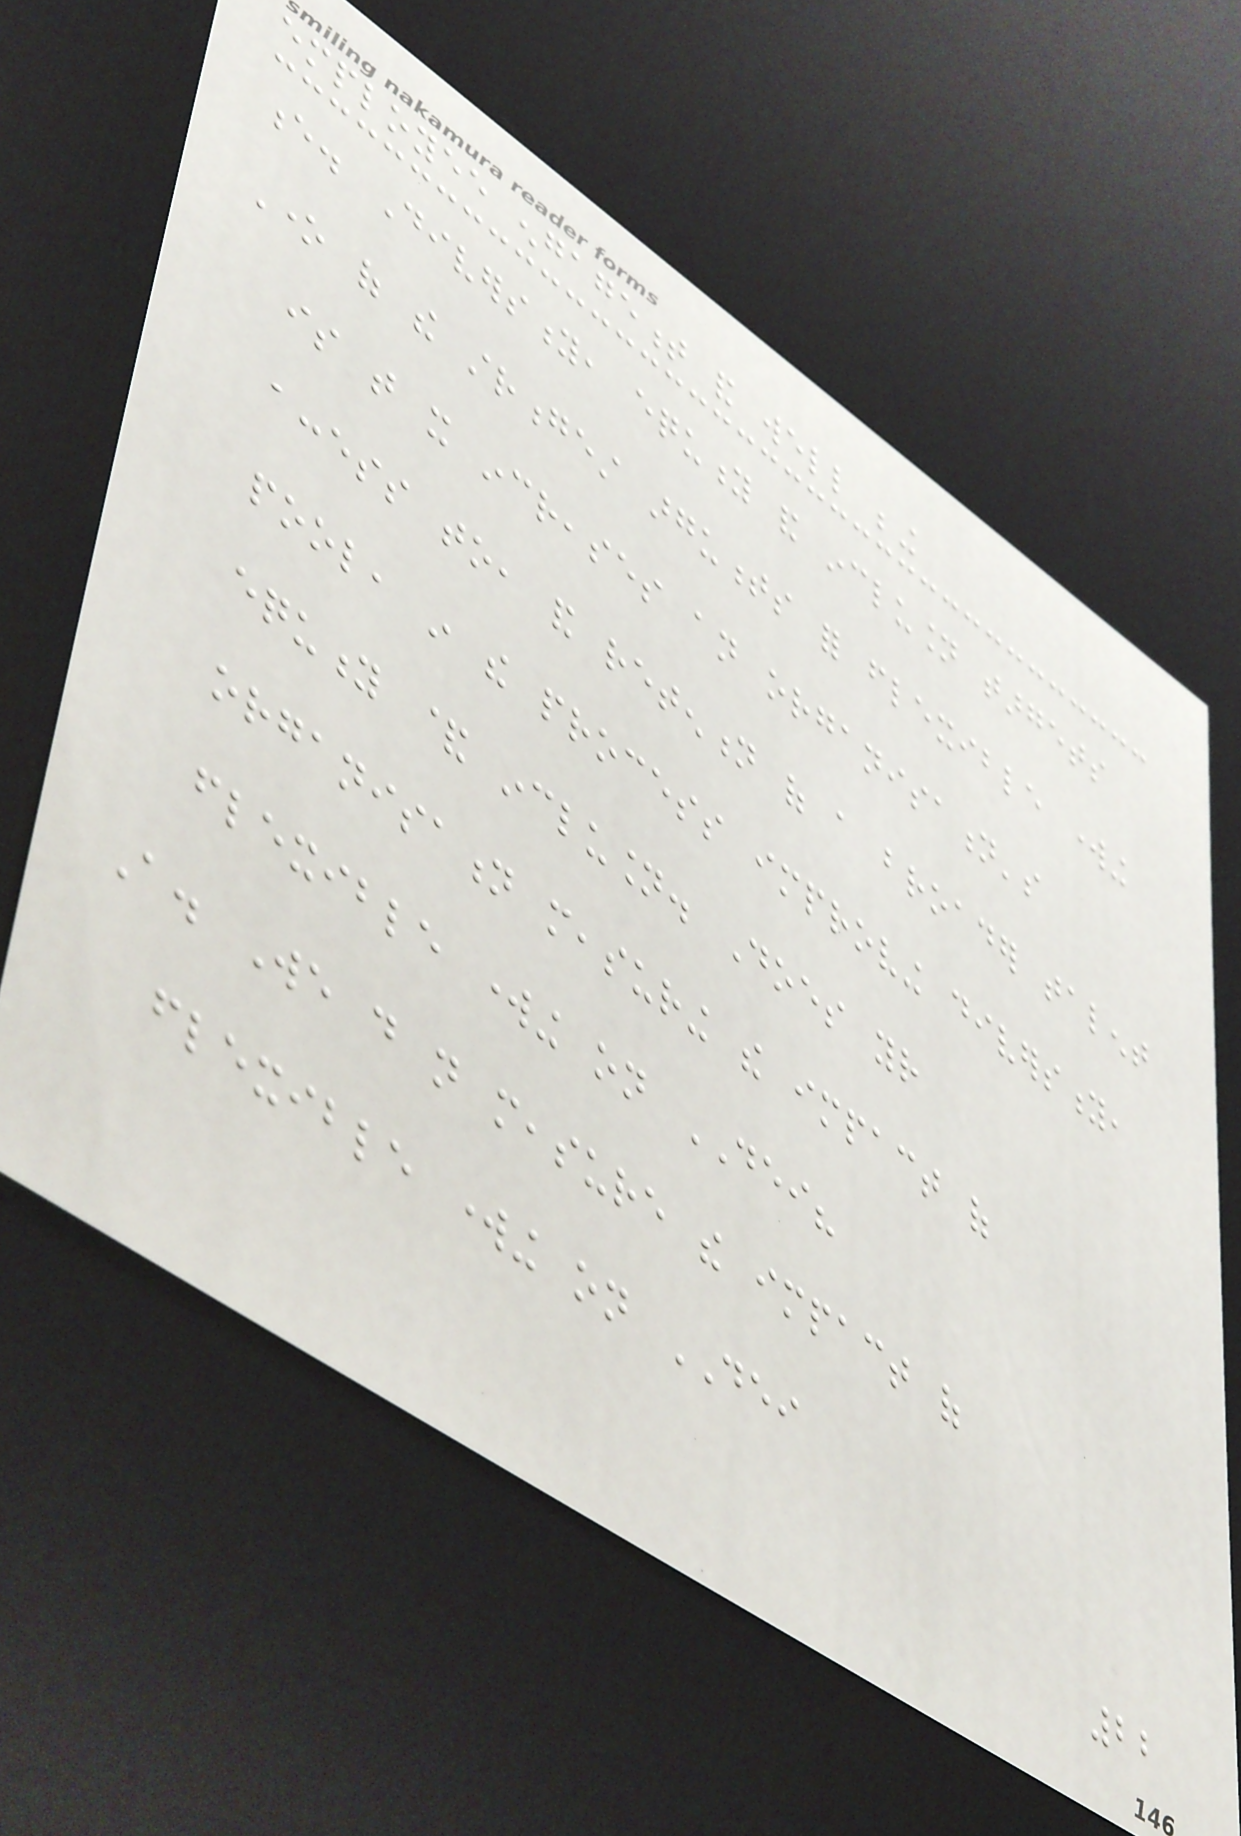employee engagement and well being
e. Diversity, equity and inclusion targets
One of the strongest arguments for flexible working
is that it increases an organisation's
access to, and retention of a broader talent
pool, in the process improving diversity,
equity & inclusion. Does your
organisation measuring the impact of
flexible working on DEI?
A. We do not measure the impact of
flexible working on DEI
22
